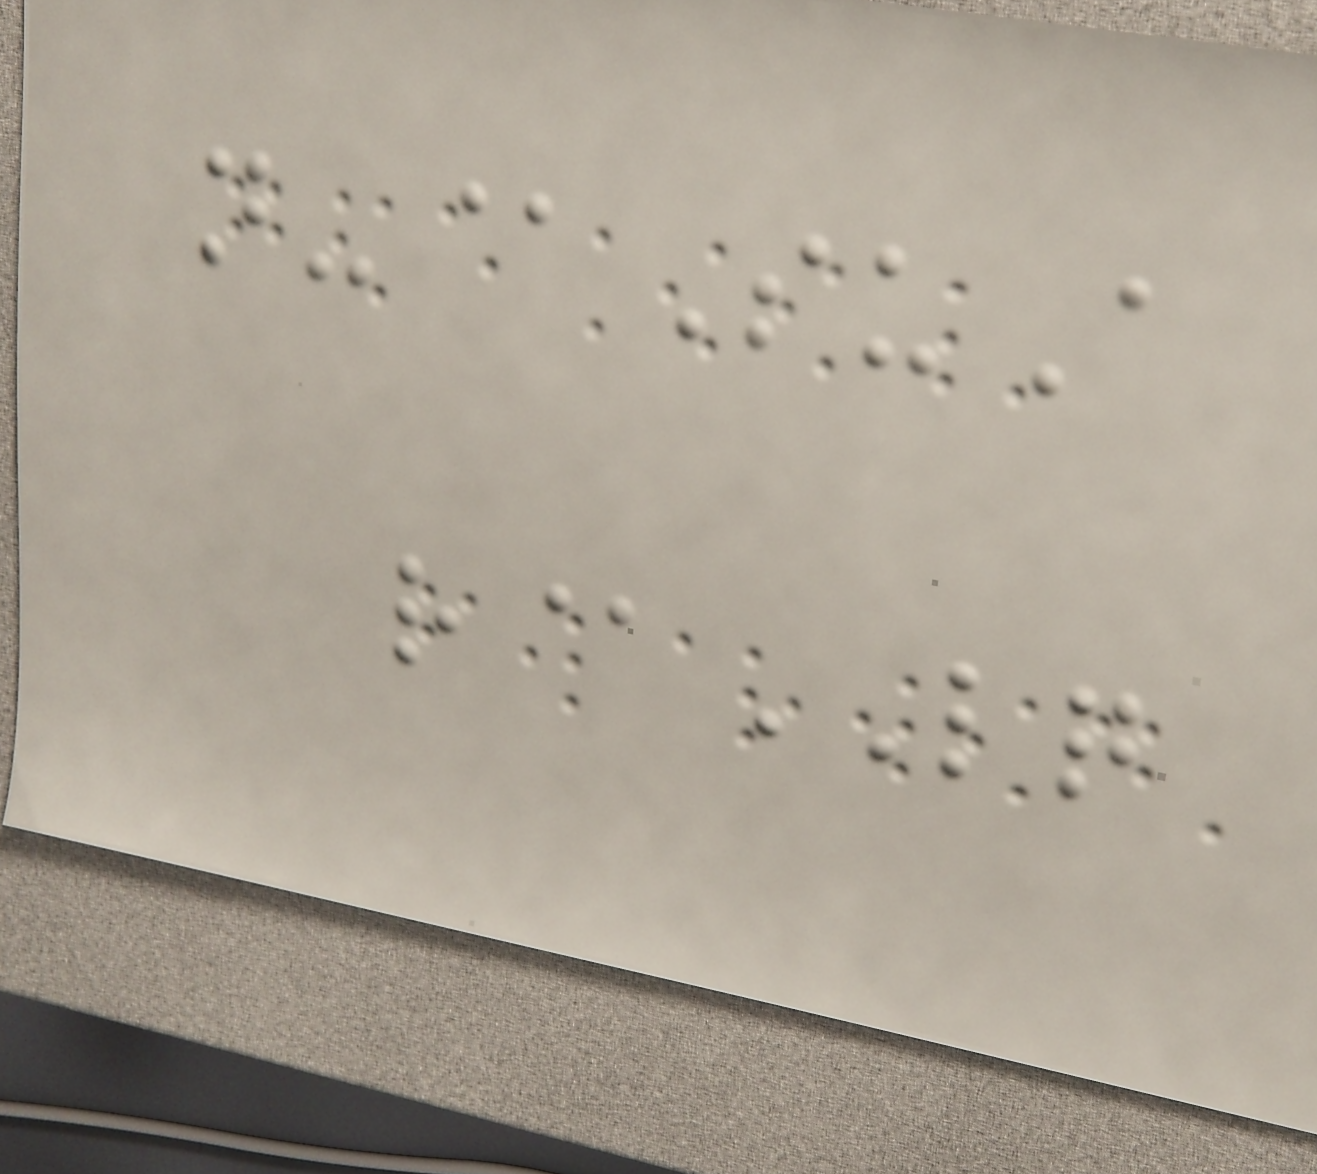n-@SuA
r@LQ
